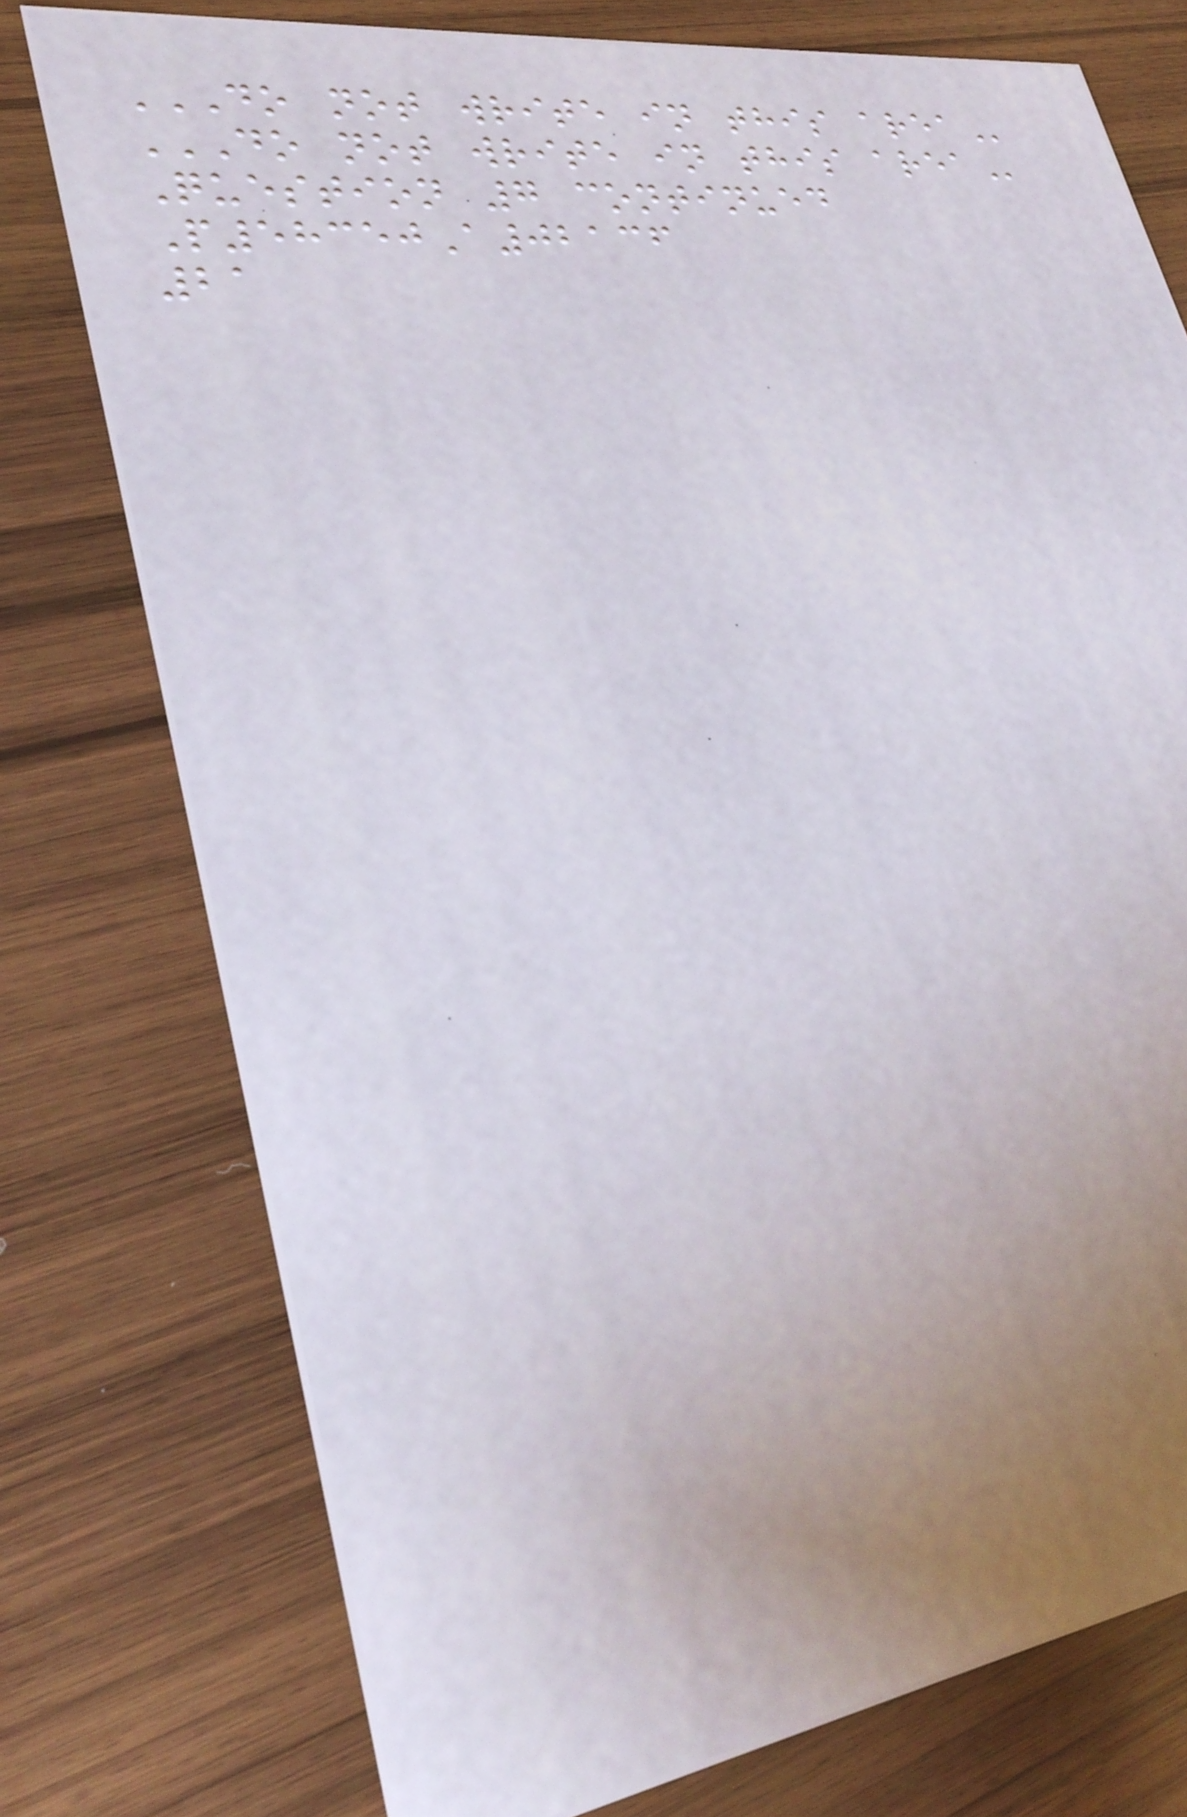DO NOT WRITE IN THIS AREA
DO NOT WRITE IN THIS AREA
Question 7 continued
P58350A02136
21
